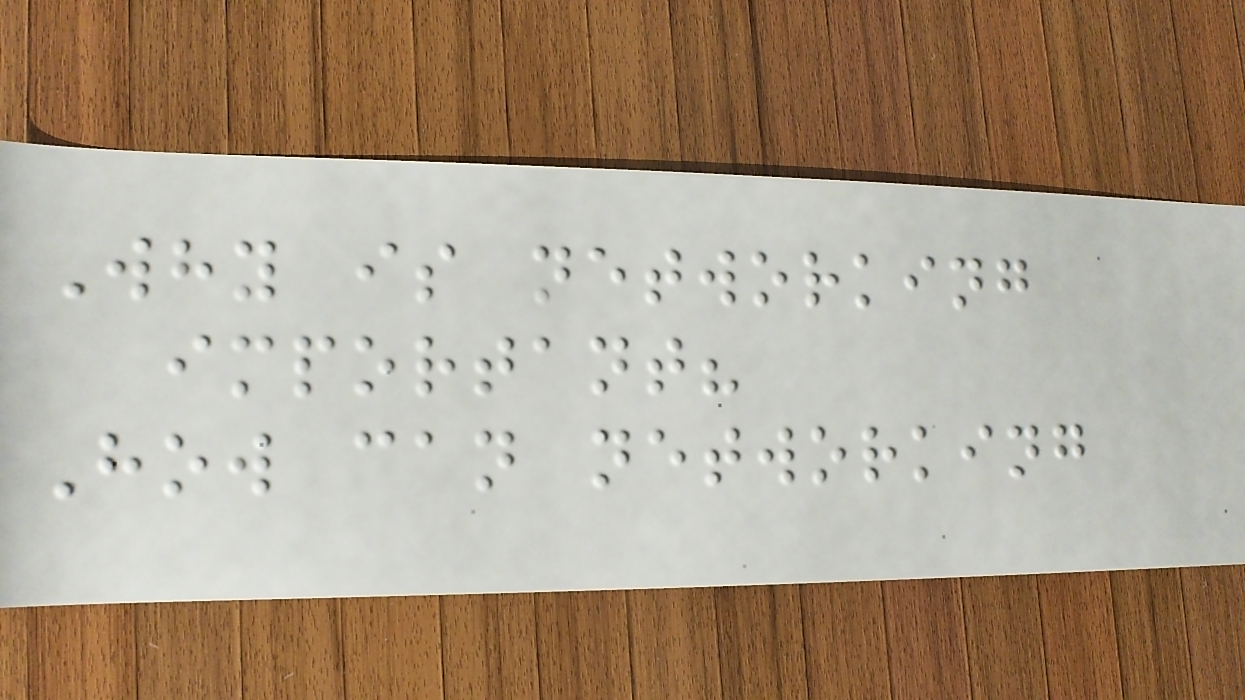Why is networking
important?
How can networking
